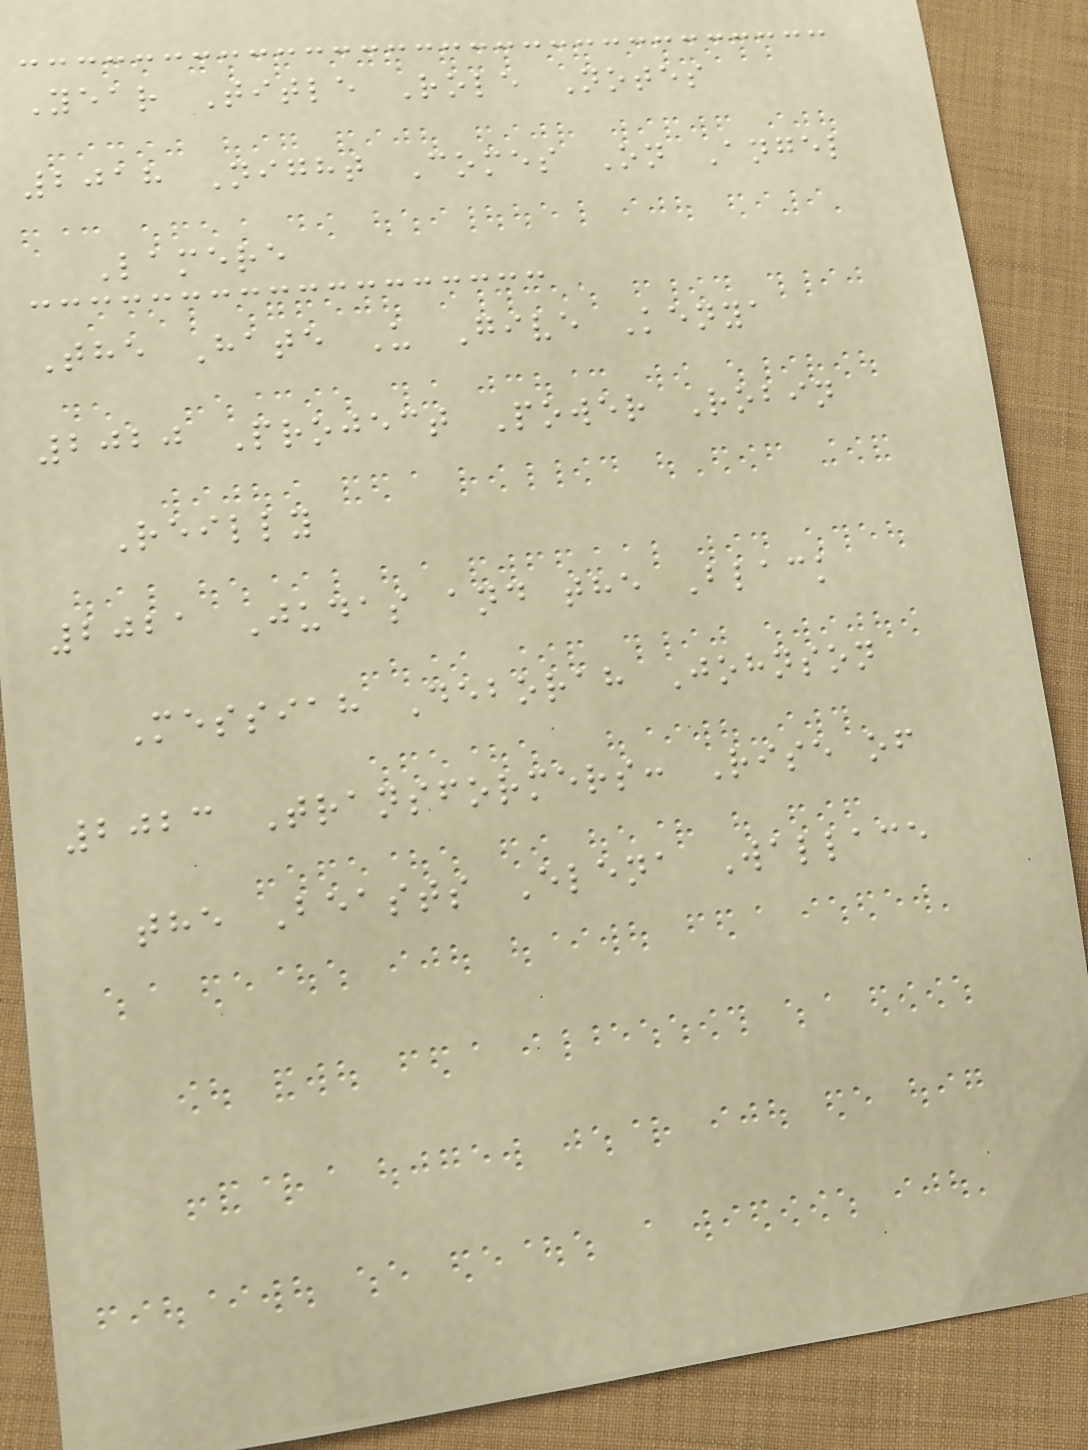Year Title Role Notes
2018 Night Comes On Angel
Lamere
The Hate U Give Kenya
2020 Project Power Robin
Reilly
2021 Judas and the Black
Messiah Deborah Johnson
2023 Transformers: Rise of
the Beasts Elena Wallace
